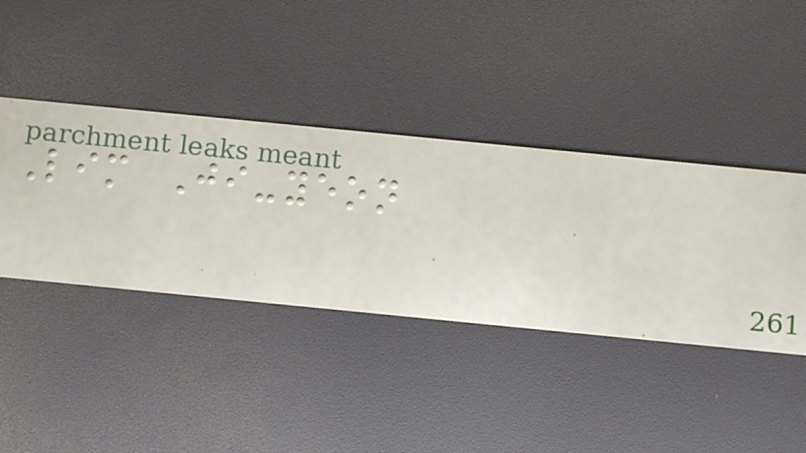Lim Ji-yeon
